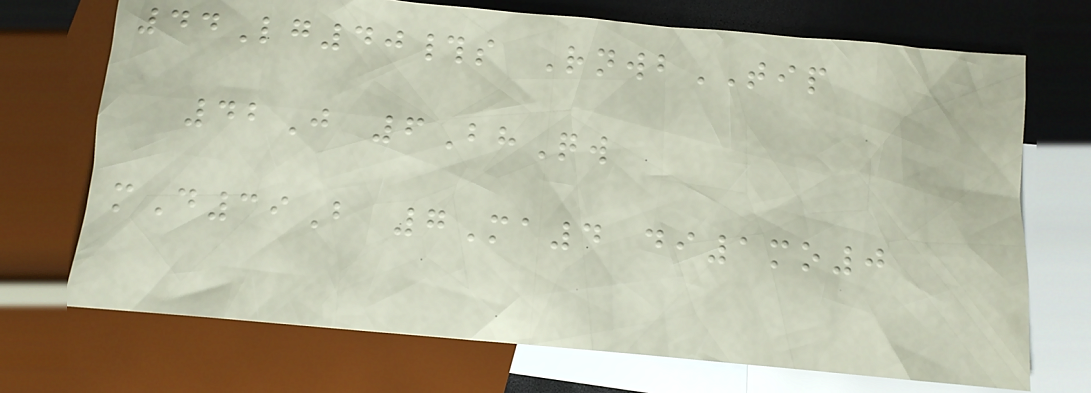44Lg40#s RnwbTIP
42J 6BhQw
mD39B 7Ma4 di1mo0
